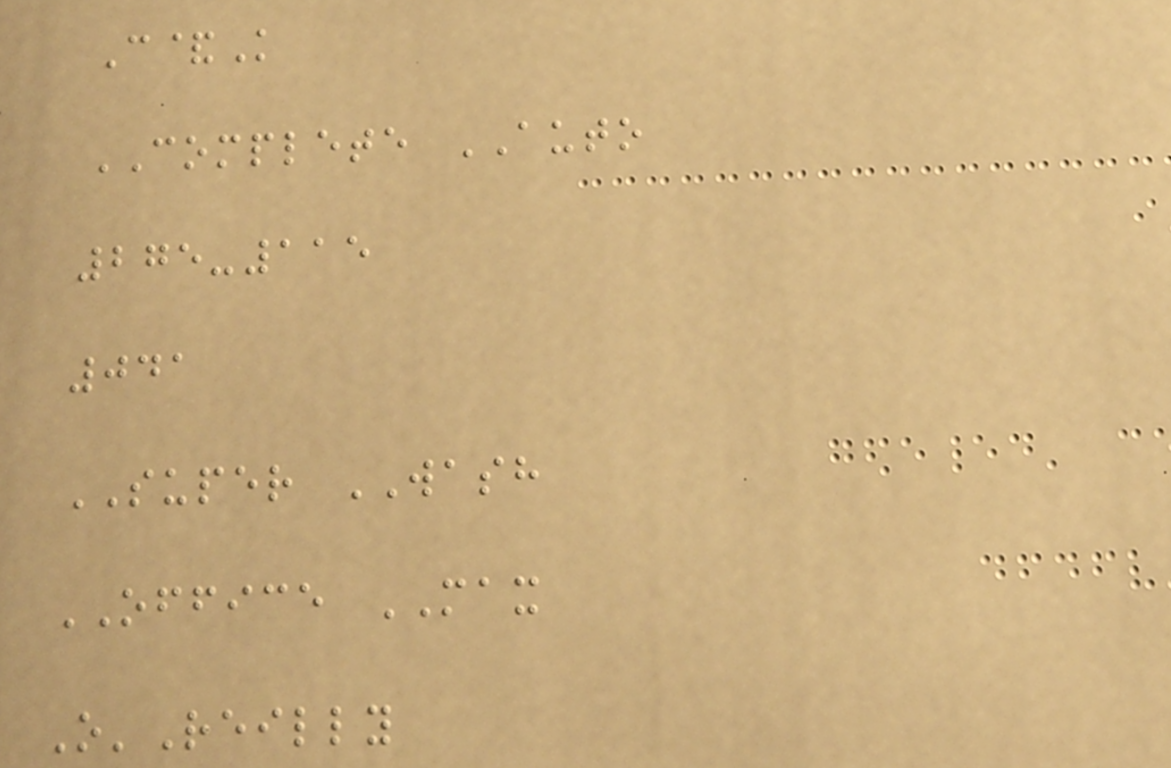C&K
COMPLETE AUTO
275-115
041
SUPER WASH
OFFICE MAX
O'Reilly
